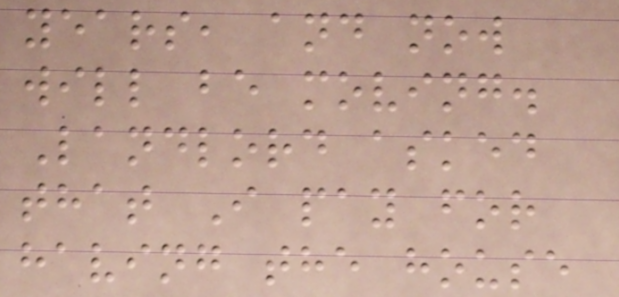years, and now
will be moving.
Landlord asked
that I pay for
having the house
